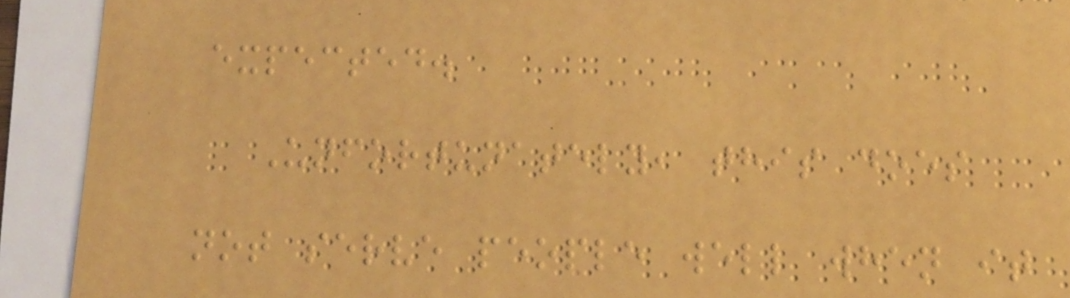expected.
Unfortunately, this does
not serve people well when it
